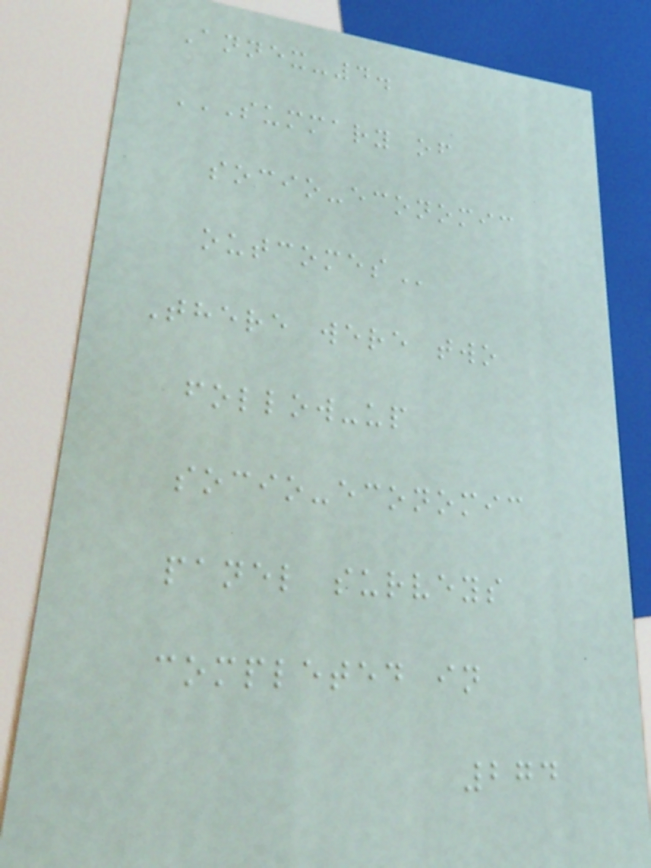Annex-4.
SUMMARY OF
SOCIO-ECONOMIC
OUTCOMES
There were two
follow-up
socio-economic
panel surveys
completed in
274
